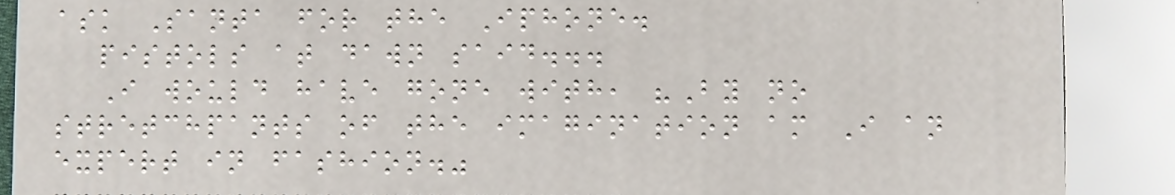ask Santa for the Iphone.
pistols at dawn said...
I would have gone with, "By no
stretchpants of the imagination am I an
expert in fashion."
